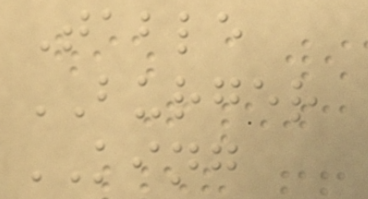Table
BURGER
KING
